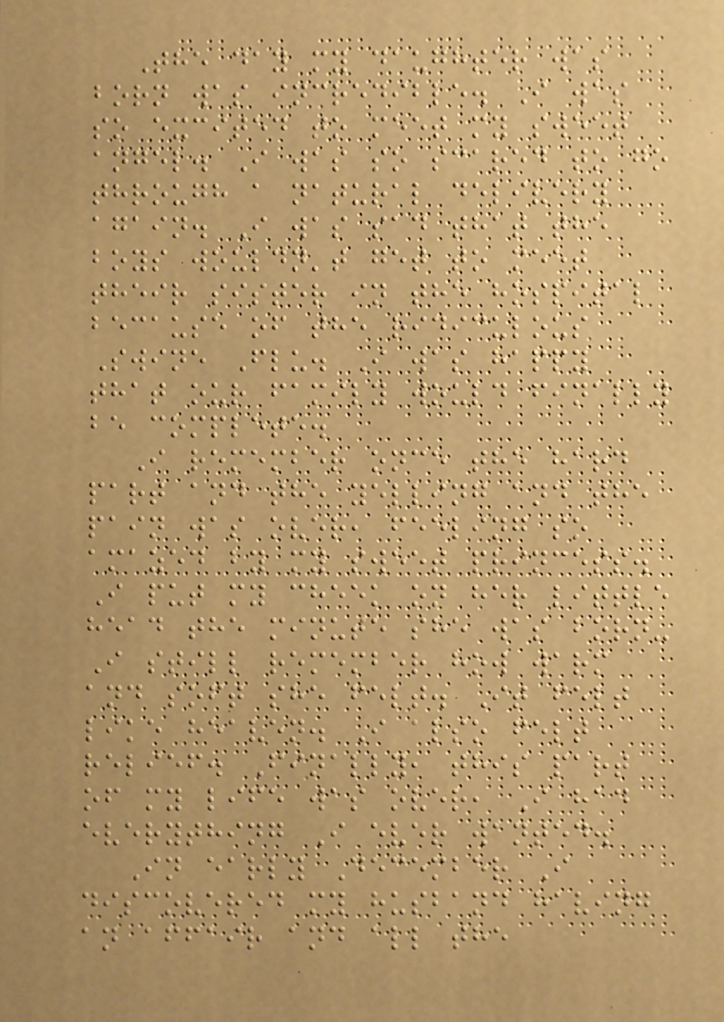The day my daughter was
born was incredible. I was
so excited to meet my sweet
angel. I was so scared to go
through a natural delivery
again. I was sad that the
boys wouldn't get to meet
their sister in the hospital
because of the ridiculous
Swine Flu. I was happy
that our family would finally
be complete.
I remember once the hard
part and the yelling and the
pain was over, feeling so
amazed by my sweet princess.
I put my cheek on her little
head the minute she was born-
I still remember how warm
and soft she felt. It felt
like heaven. I also felt
relief. Finally, this part
of my life was over, I had
everything I ever wanted.
In early December I
discovered my husband having
an affair and all the
